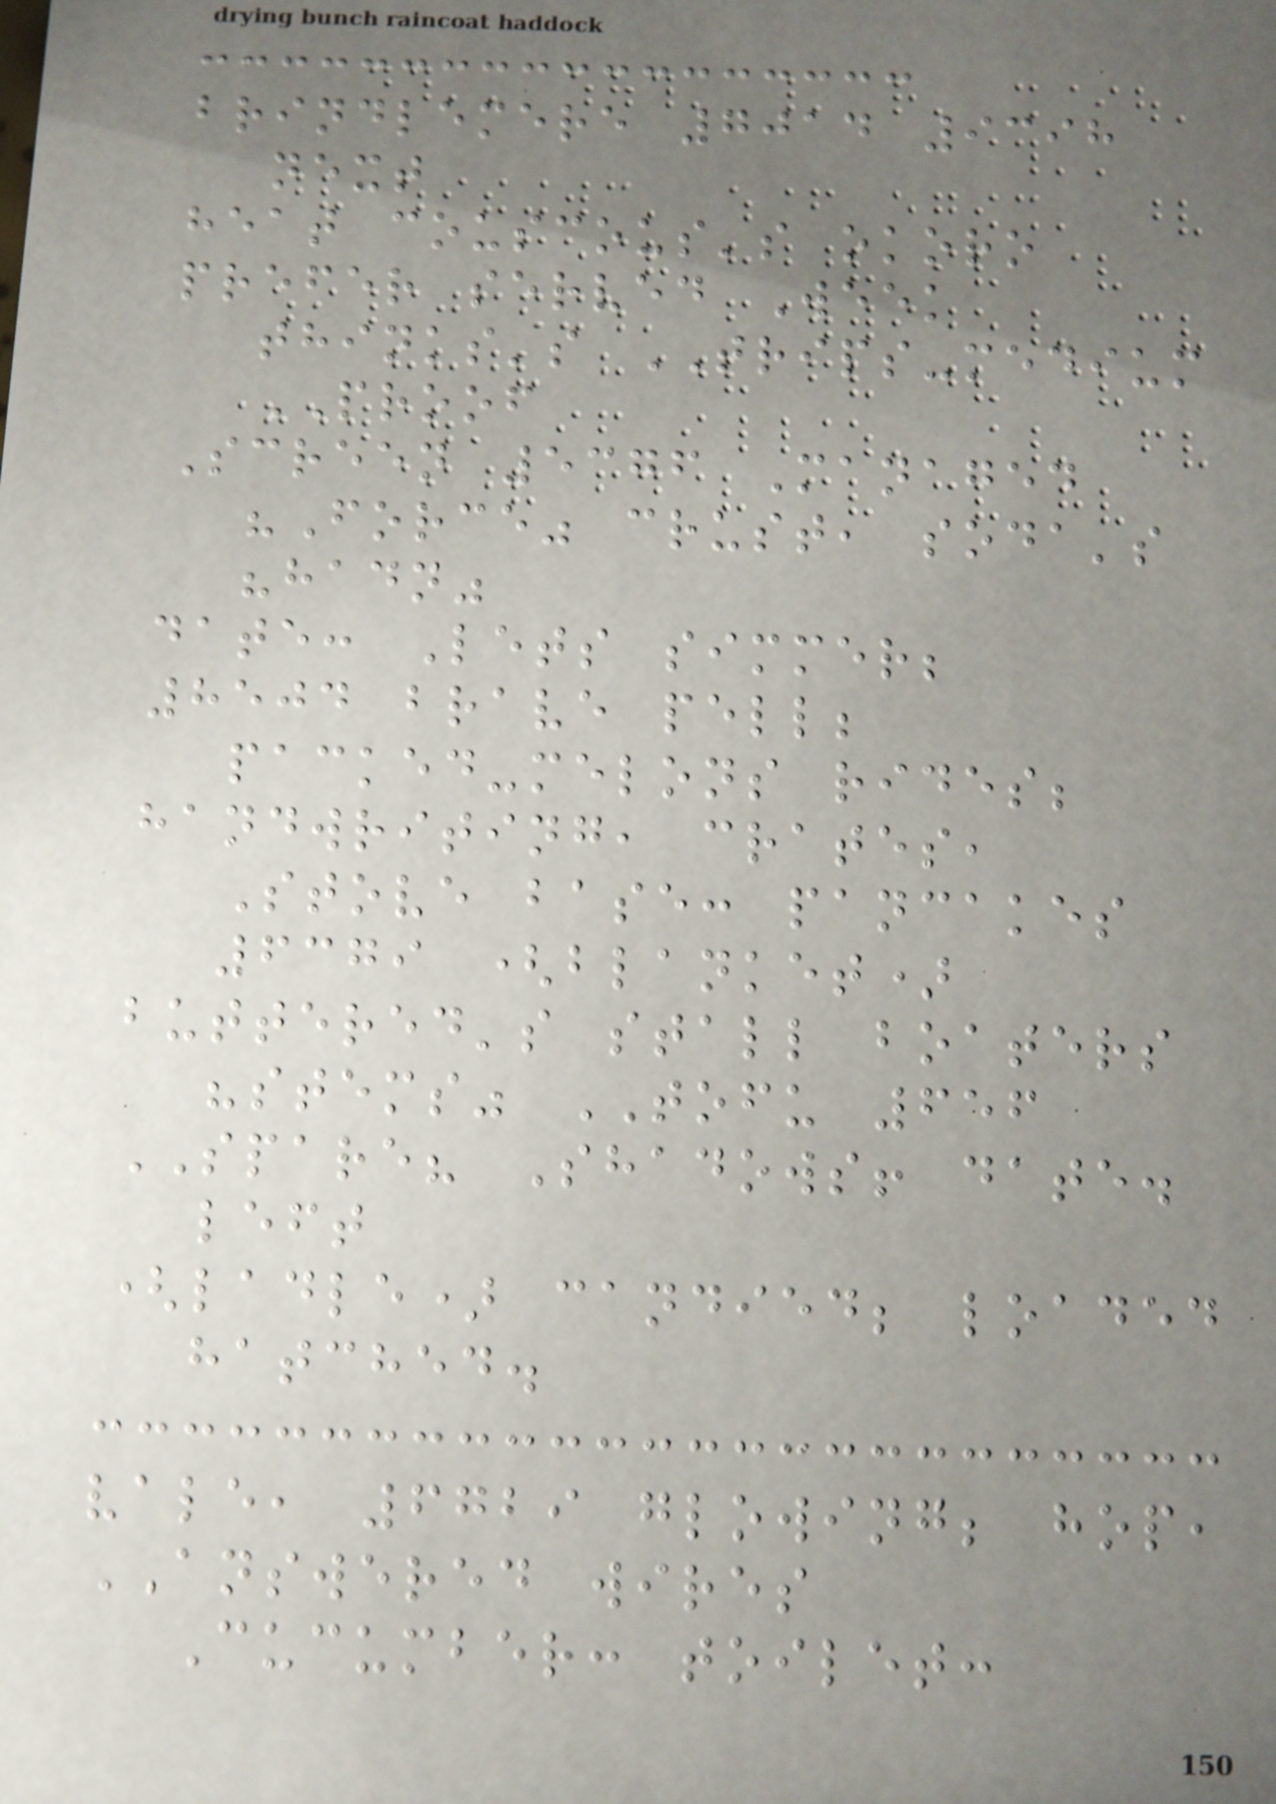brindlemere 7014 9398
next
heat couscous's okoro
prefer served Week
thinks's TRIPS-medium
PROOF
Screen 5376 Managed
"Force" crust, soda's
"hadn"
date: Lets simmer;
8504 brave pell;
packed-melons rides;
handwriting, crates,
Stove base: pancakes
6379 (blanket)
buttered's stall boaters
"stems" TOFU 656
SPARE? Shadows! date.
left
(ladle) candied; loaded
hatched.
vale, 6729 glowing; hop,
ANSWERED wires
Cucumber: toilet:
